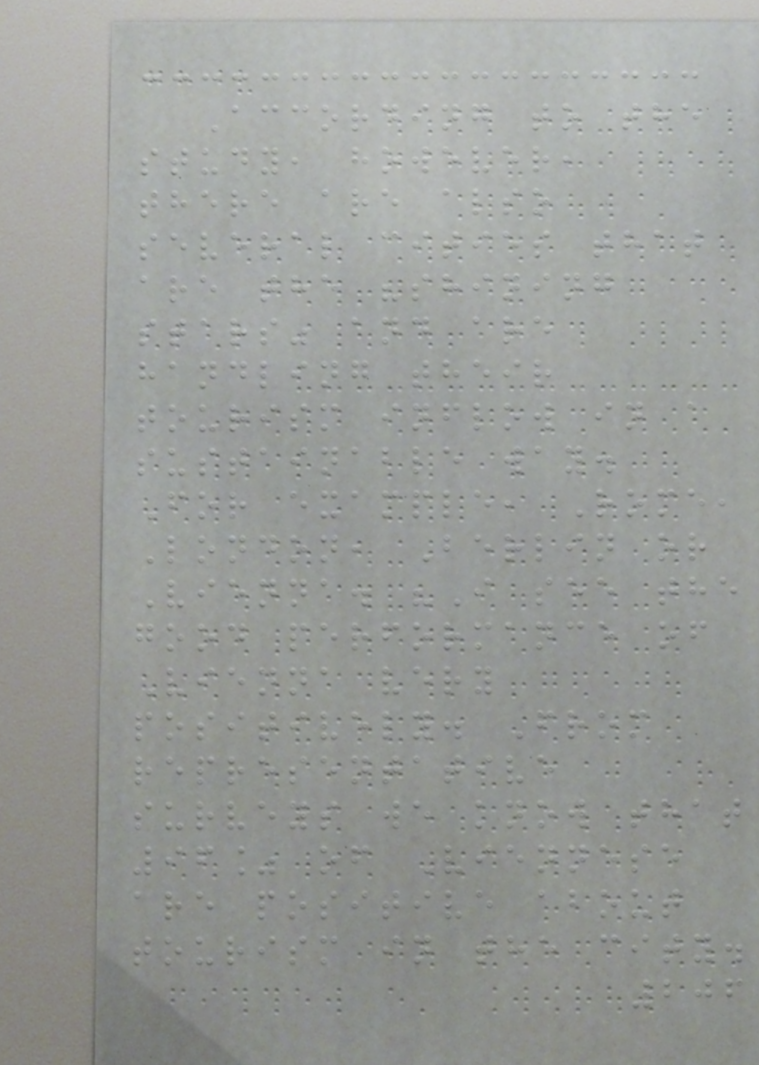According to the
study, however,
there are also
several cities that
are the "shining
stars" and are
handling their
tourism inflow in a
sustainable way.
For example, Rome,
London, Berlin or
Vienna. "I see the
good performance of
Vienna very
positively. From
representative
surveys we know that
96% of Viennese
are positive about
tourism in the city.
206
